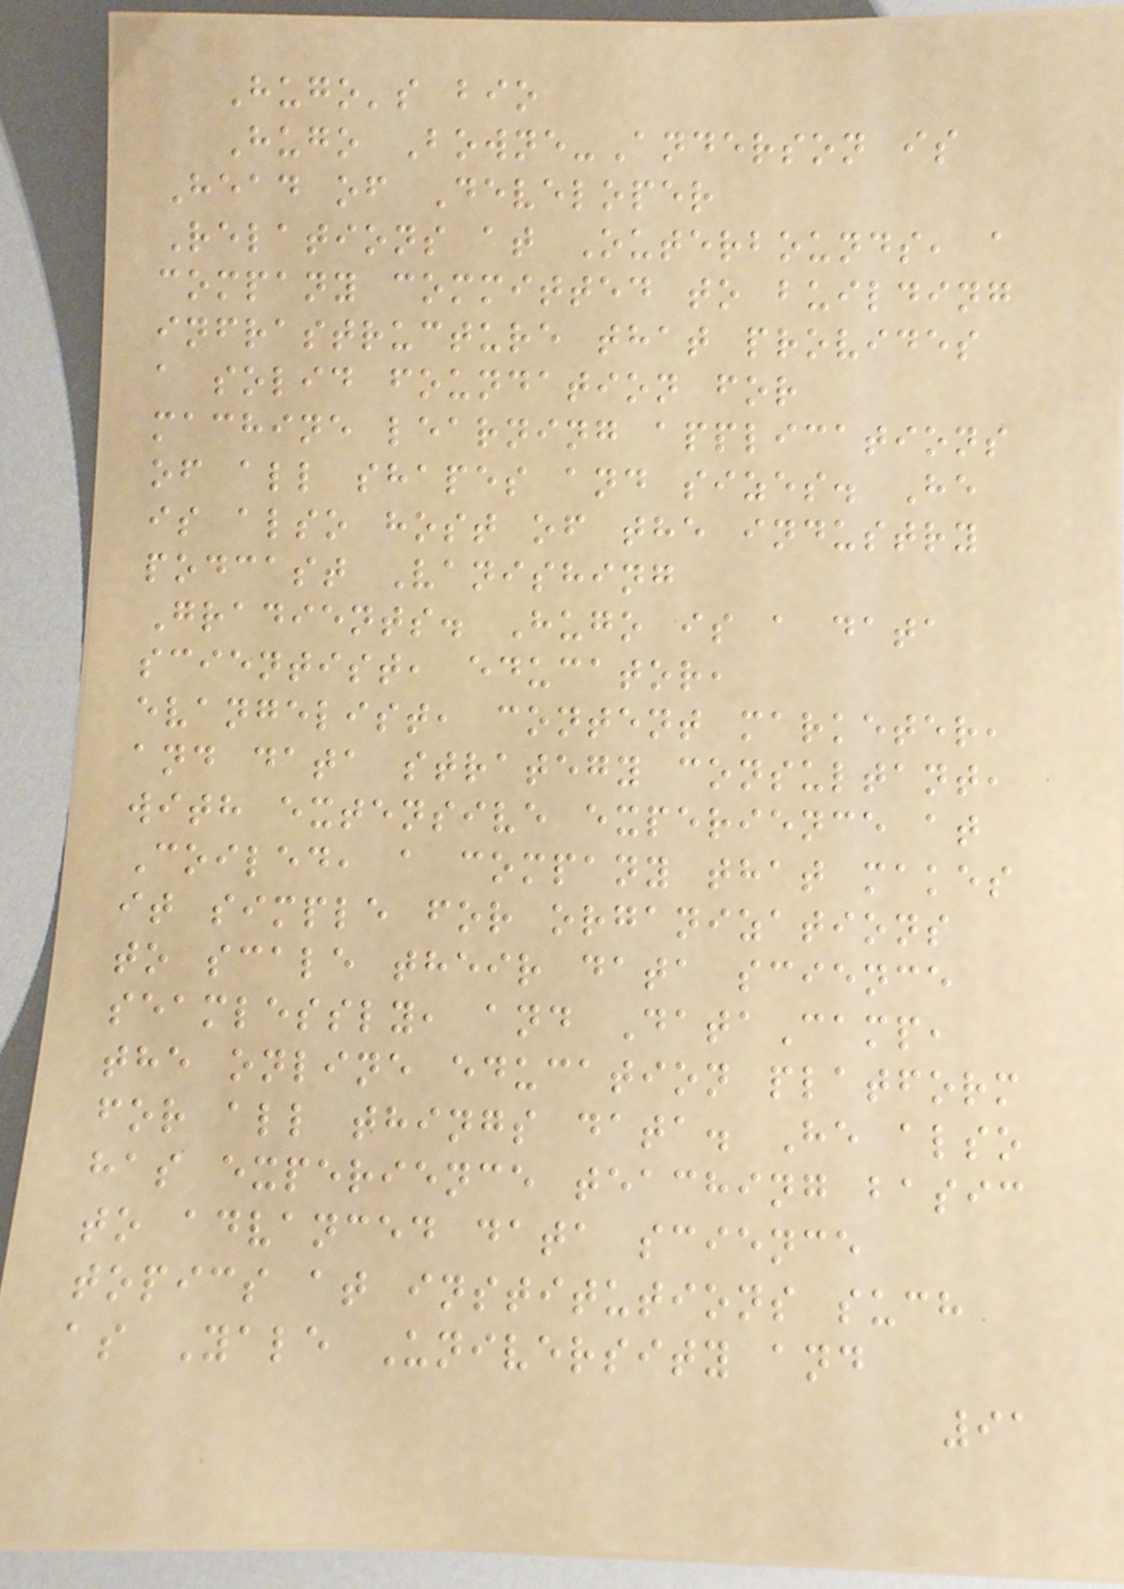Hugo's bio
Hugo Bowne-Anderson is
Head of Developer
Relations at Outerbounds, a
company committed to building
infrastructure that provides
a solid foundation for
machine learning applications
of all shapes and sizes. He
is also host of the industry
podcast Vanishing
Gradients. Hugo is a data
scientist, educator,
evangelist, content marketer,
and data strategy consultant,
with extensive experience at
Coiled, a company that makes
it simple for organizations
to scale their data science
seamlessly, and DataCamp,
the online education platform
for all things data. He also
has experience teaching basic
to advanced data science
topics at institutions such
as Yale University and
91
